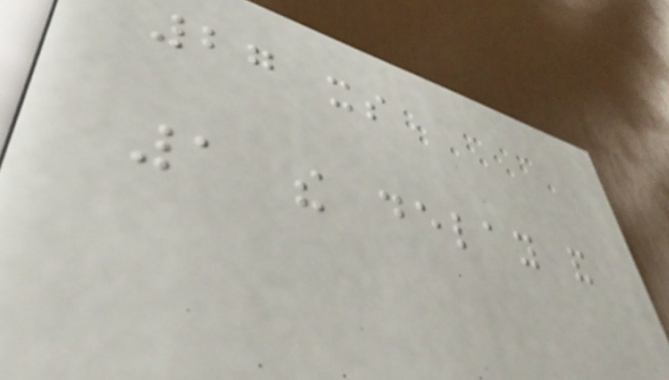27 its
1 the delay and
